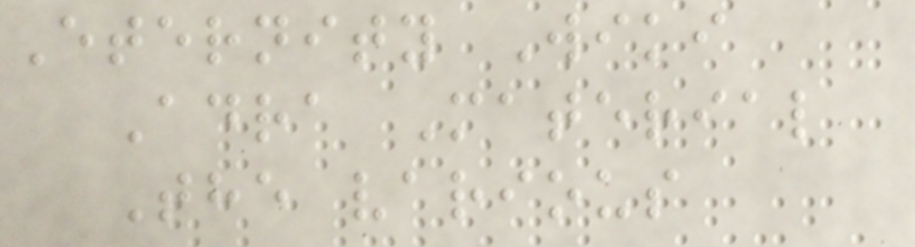Eternity Wiki
Adra Material
The various
